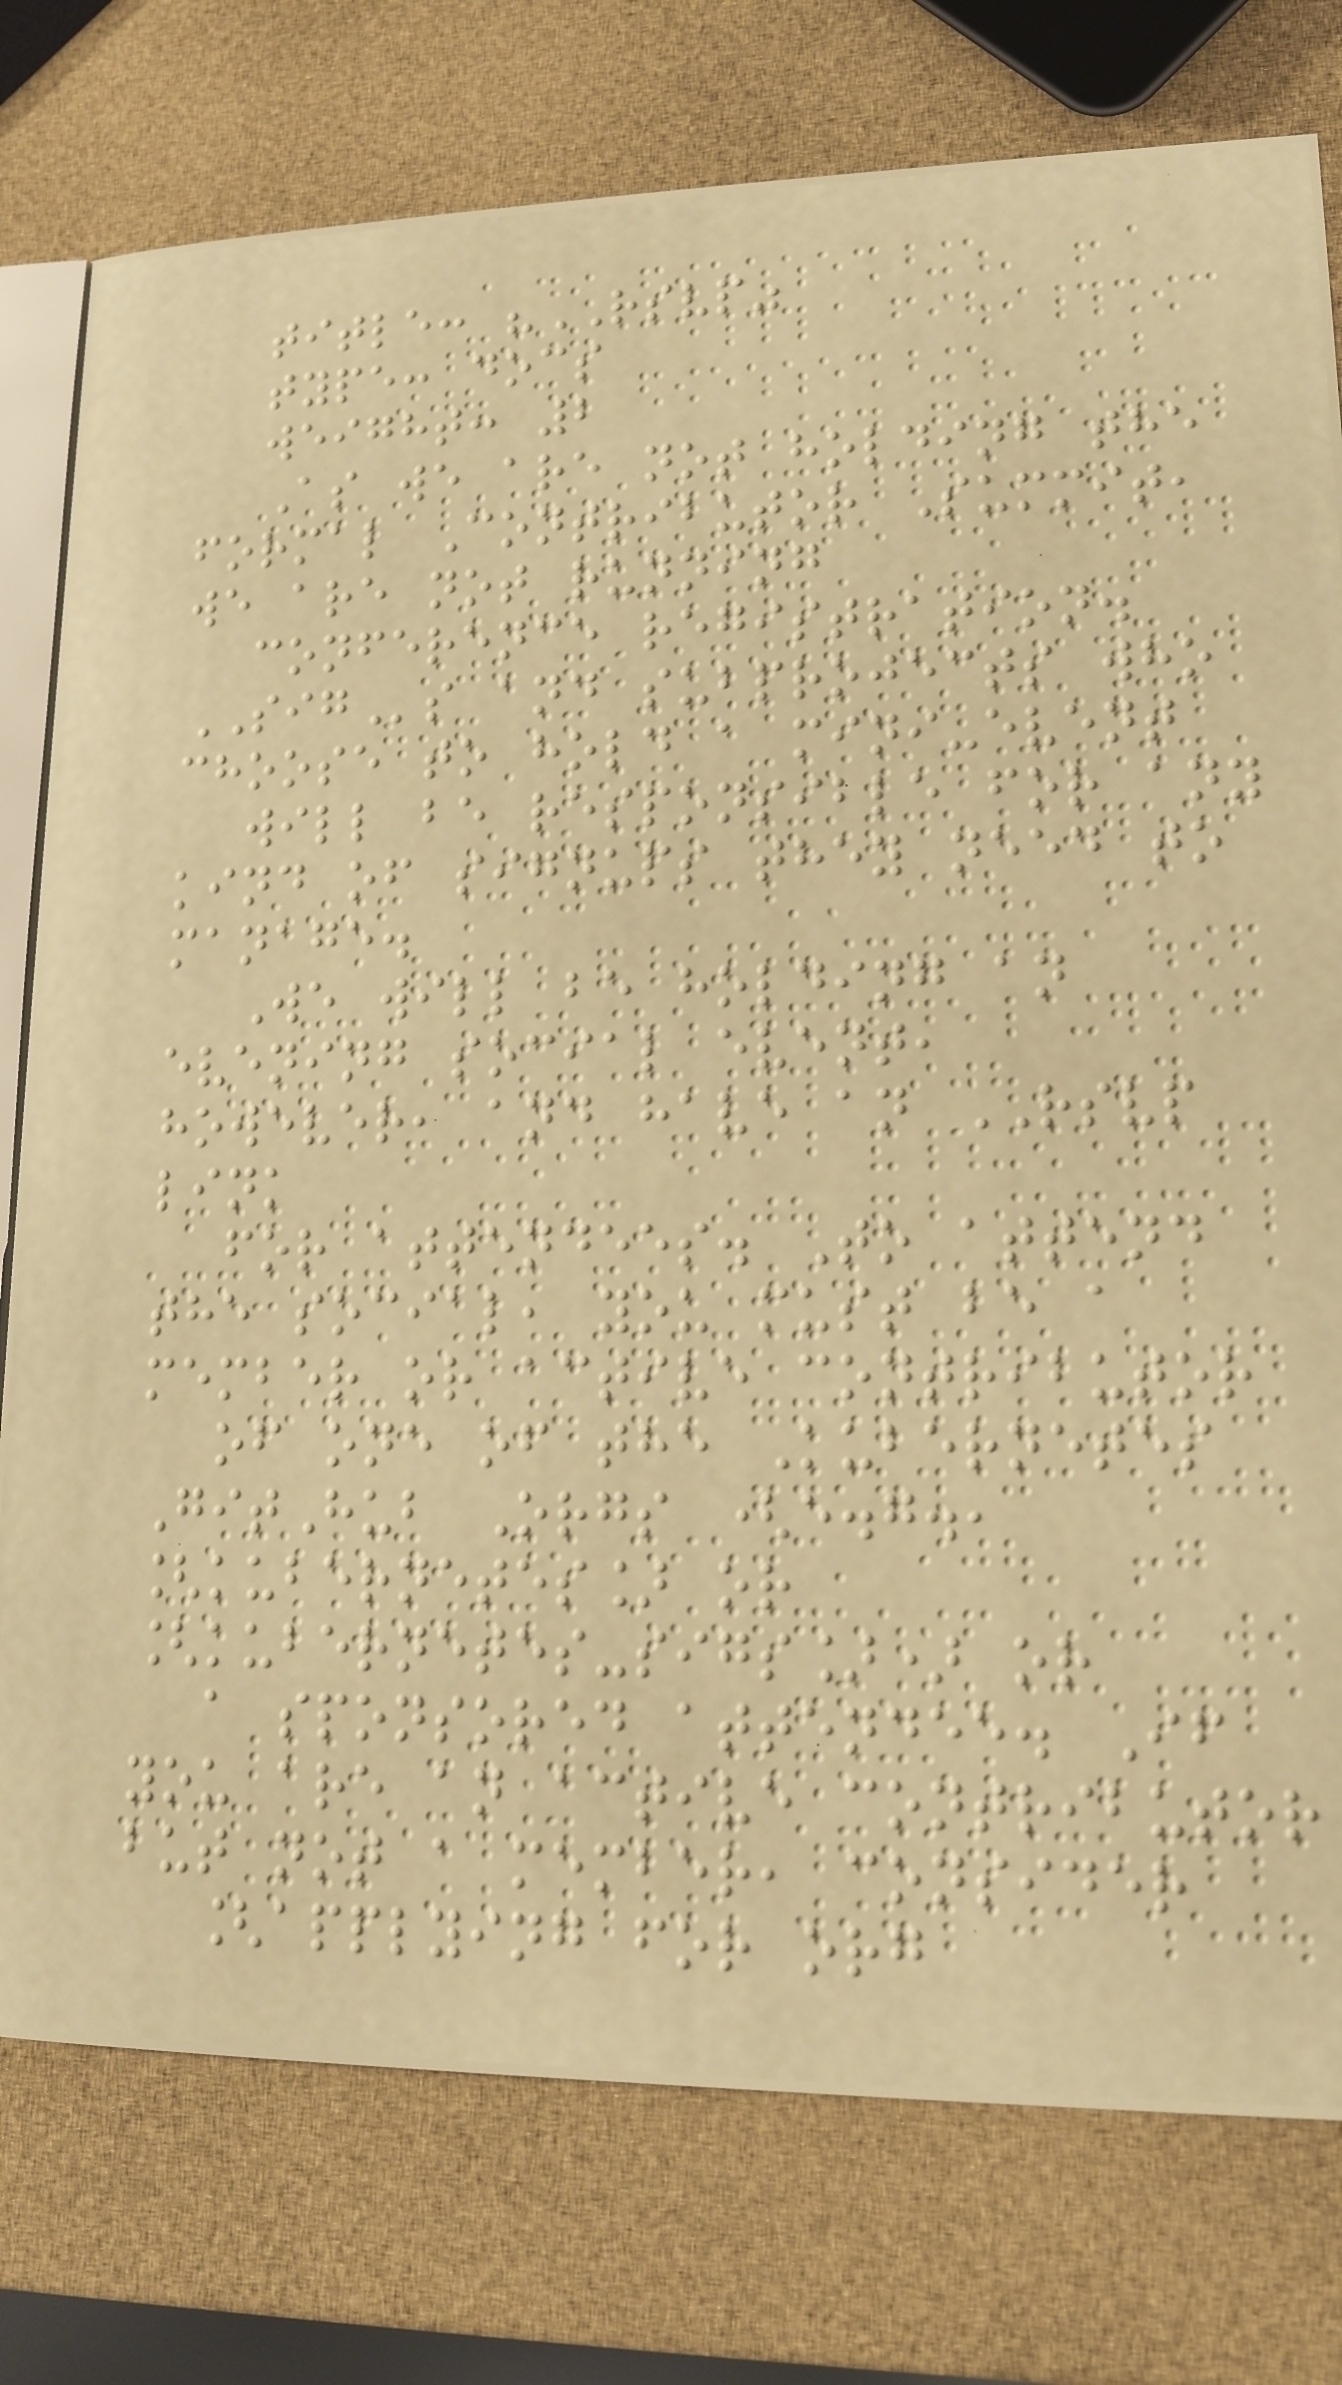title: "RSVP"
type: docs
weight: 2
As we are not holding the
formal Contributor Summit,
we are not running
conference registration.
SIGs and subprojects who
choose to hold a mini-event
will be responsible for any
kind of signups they need to
manage.
We will be holding an
evening social event,
however, and have an RSVP
link
for attendees. To attend
the social, you must be a
member or active contributor
of one of the Kubernetes
GitHub Orgs (e.g.,
[kubernetes] or
[kubernetes-sigs]) or
a sponsored attendee. If
you are an active contributor
but not a member, consider
[applying for org
